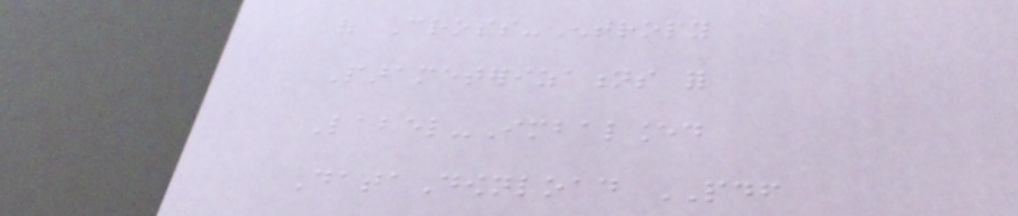of Cross-Entropy
Parameterizations for
Label-Imbalanced
DataDownload PDF
